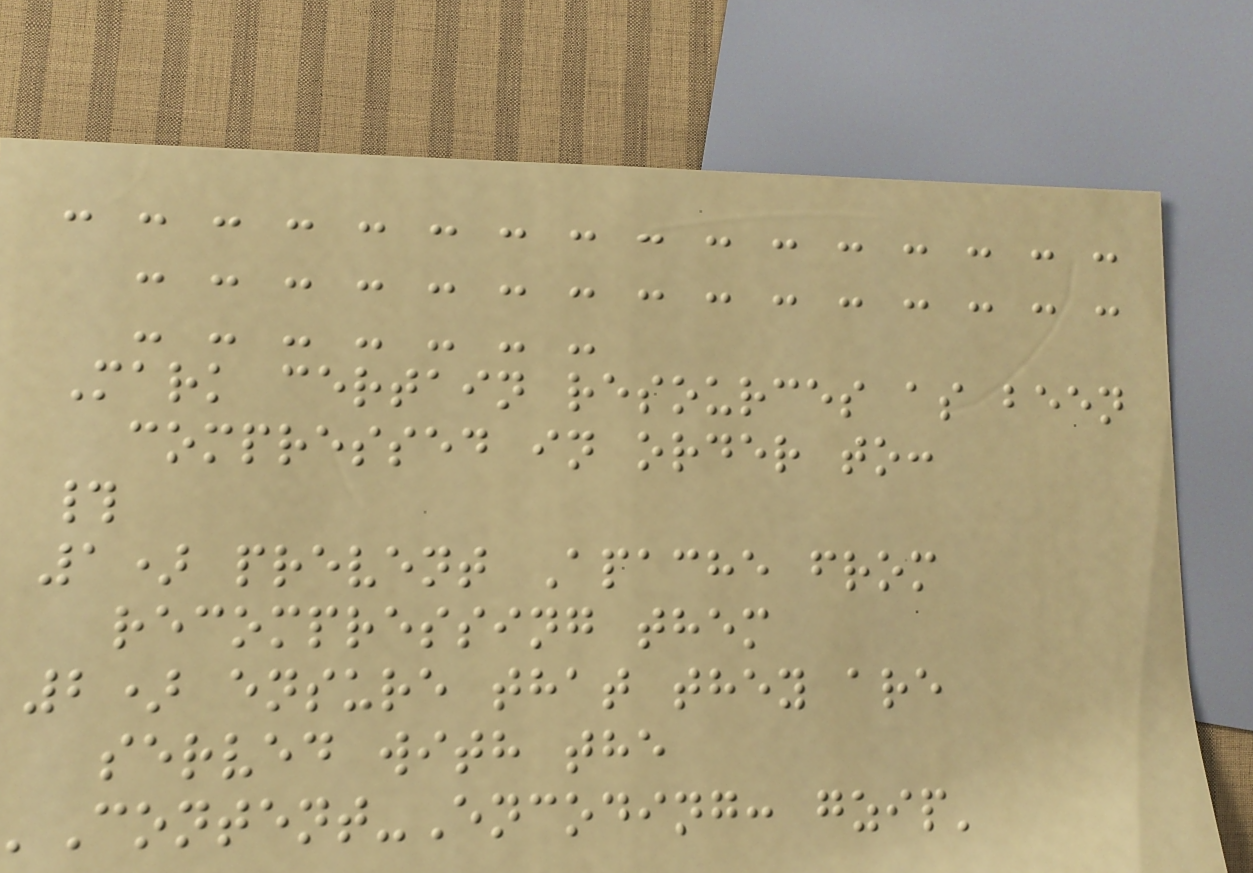- - - - - - - - - - - - - - - -
- - - - - - - - - - - - - - -
- - - - - - -
Mark certain resources as been
compressed in order to:
#
1) prevent Apache from
recompressing them
2) ensure that they are
served with the
'Content-Encoding: gzip'
